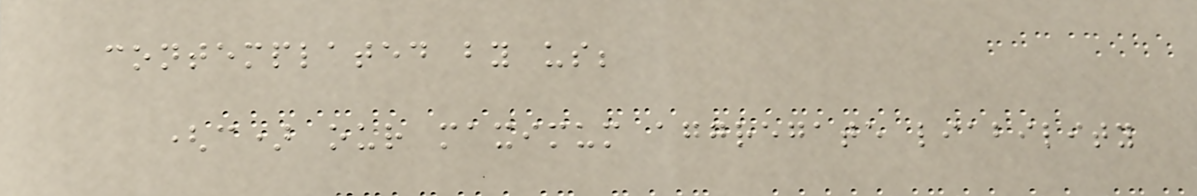contemplated by us;
(c) our maximum aggregate liability
